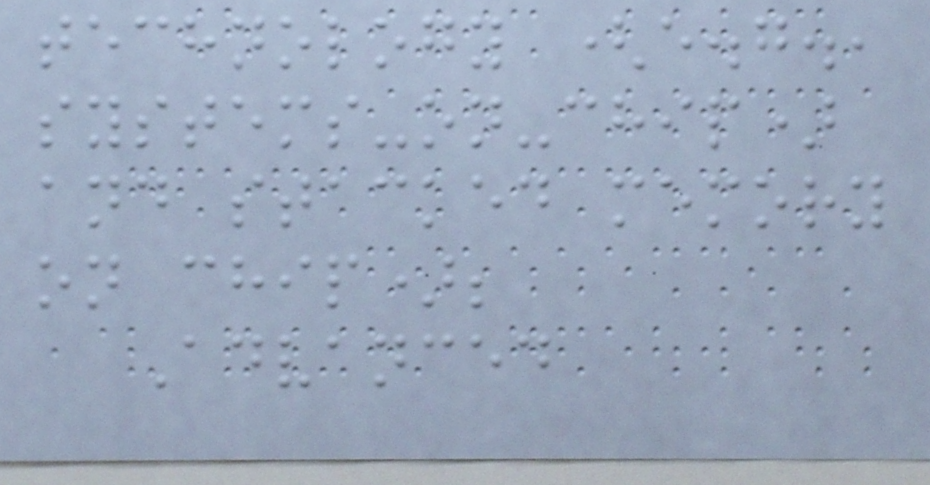technology (e.g.,
systems-on-chip)
and stacked memory
on chip);
Advanced
